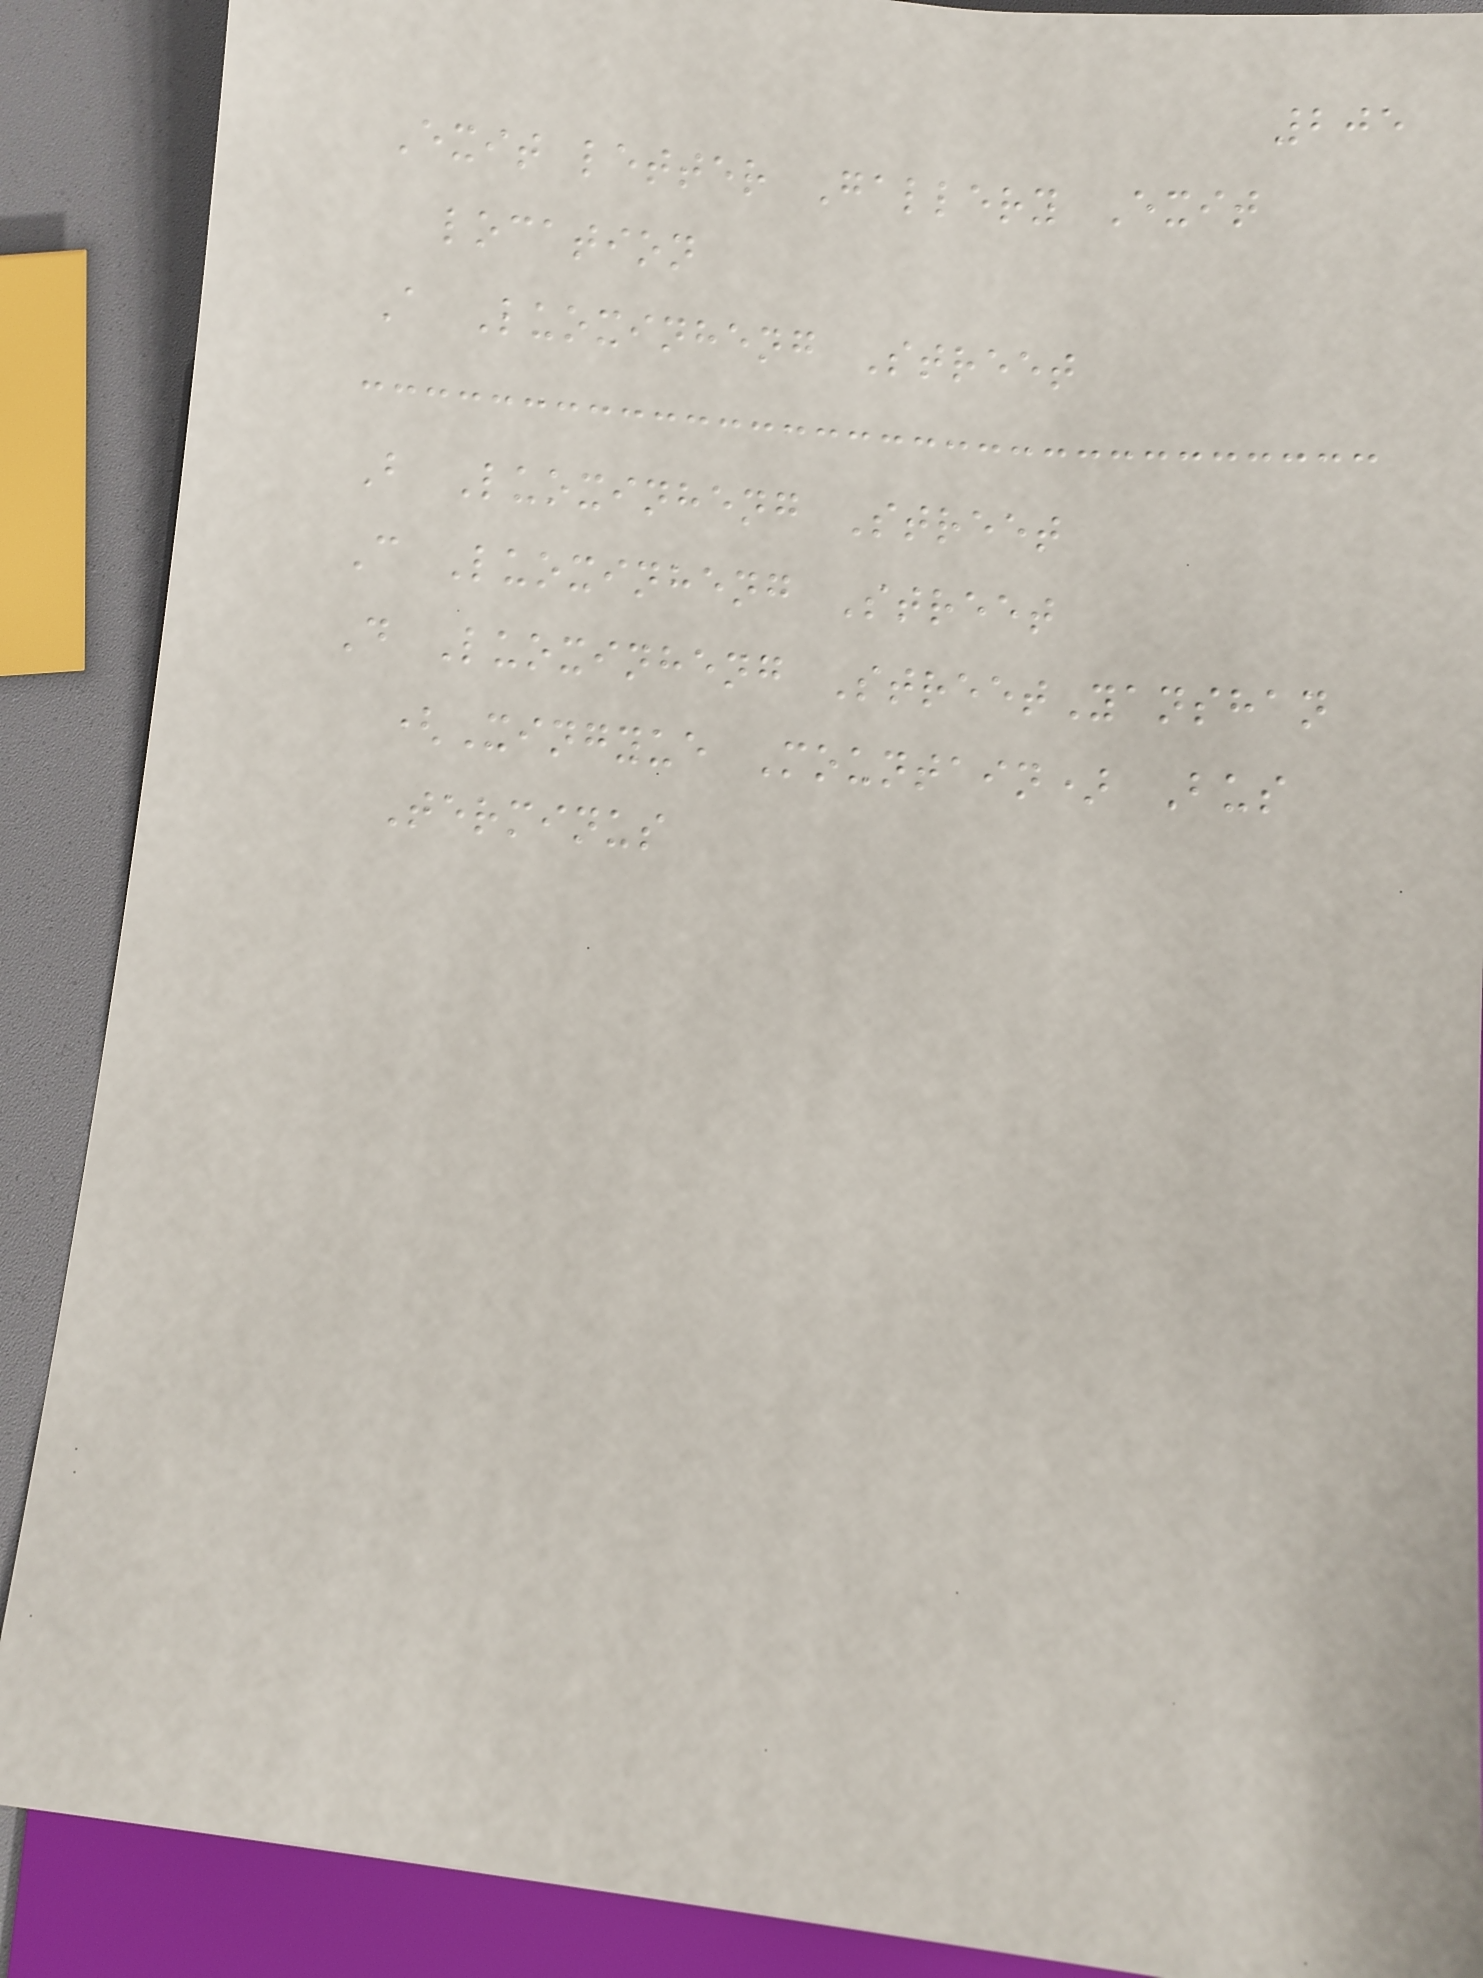205
Exit letter Gallery Exit
location
A Luoxinheng Street
B Luoxinheng Street
C Luoxinheng Street
D Luoxinheng StreetYanshan
(Xingyue Mountain) Bus
Terminus
